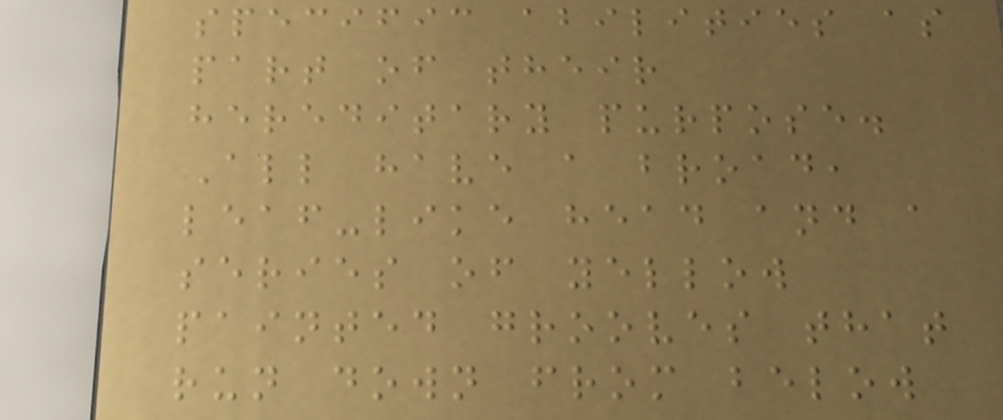specific abilities as
part of their
hereditary purpose.
All have a broad,
leaf-like head and a
series of yellow
painted grooves that
run down from below
